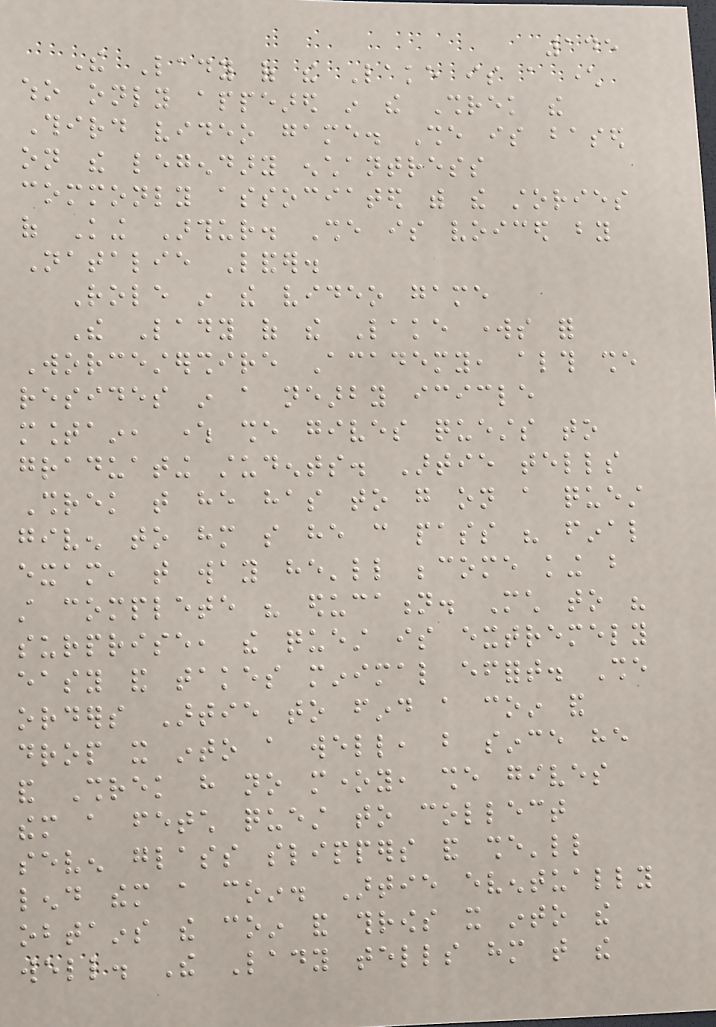145
The Lady of the Lake is a character
who only appeared in the Shrek the
Third video game. She is based
on the legendary enchantress
commonly associated with the stories
of King Arthur. She is voiced by
Natalie Lander.
Role in the video game
The Lady of the Lake works for
Worcestershire Academy, although she
resides in a nearby icicle
mountain, where she gives quests to
graduating students. Artie tells
Shrek that he has to go on a quest
given to him so he can pass his final
exam, that way he'll become king but
still complete his education. Much to his
surprise, the quest is extremely
easy and takes minimal effort. She
orders Artie to find a coin and
drop it into a well, but since he
and Shrek have no money, she gives
them a fetch quest to collect
seven glass slippers and she'll
lend them a coin. Artie eventually
obtains the coin and throws it into the
well. The Lady tells him that the
